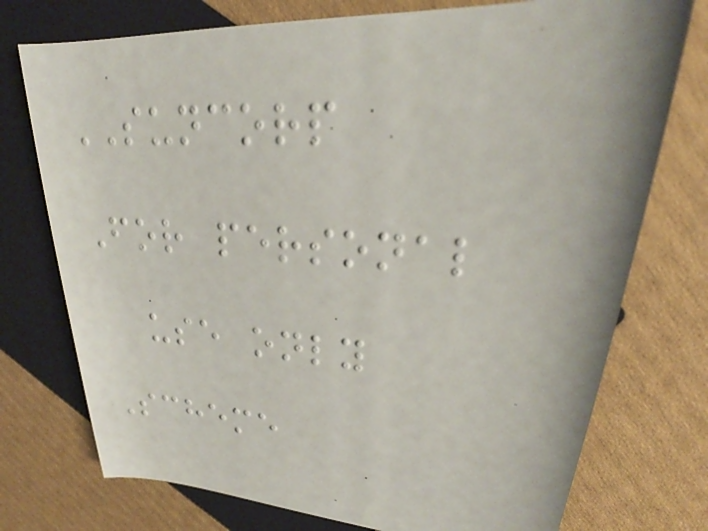SUNCORP
For personal
use only
Scheme
